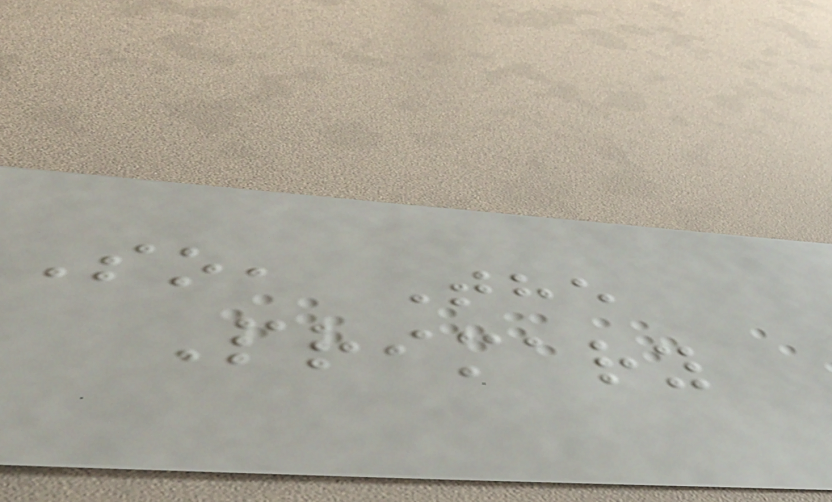So, The
Primary
